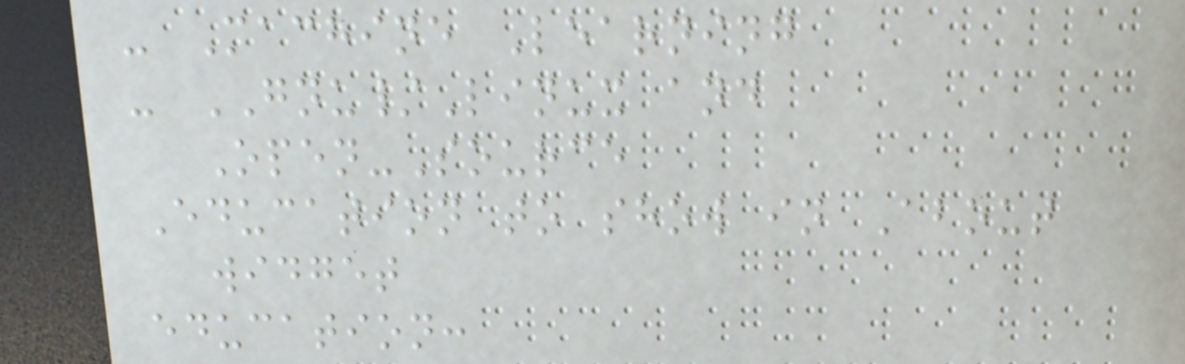- Machine Learning
- GNU/Linux and
Open-Source
Education to show in About
widget
education:
